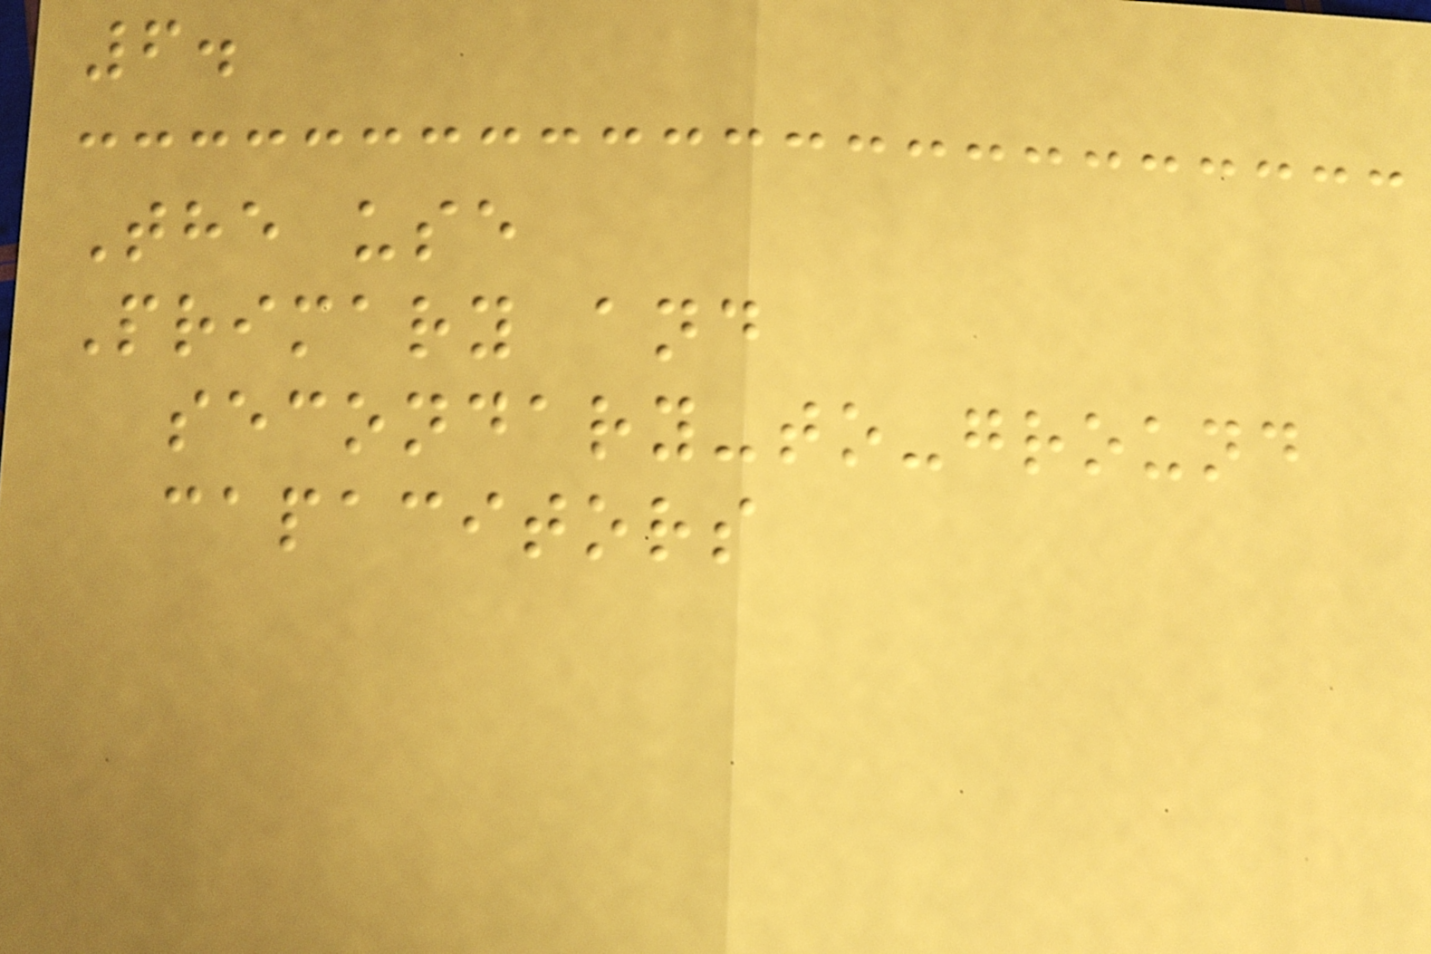6.
The use
Primary and
secondary-to-ground
capacitors
